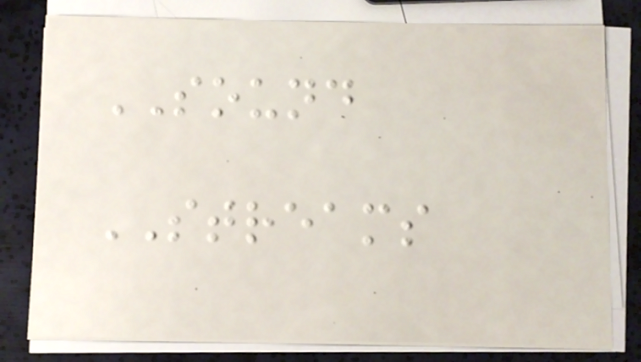SOUND
STREAMS
